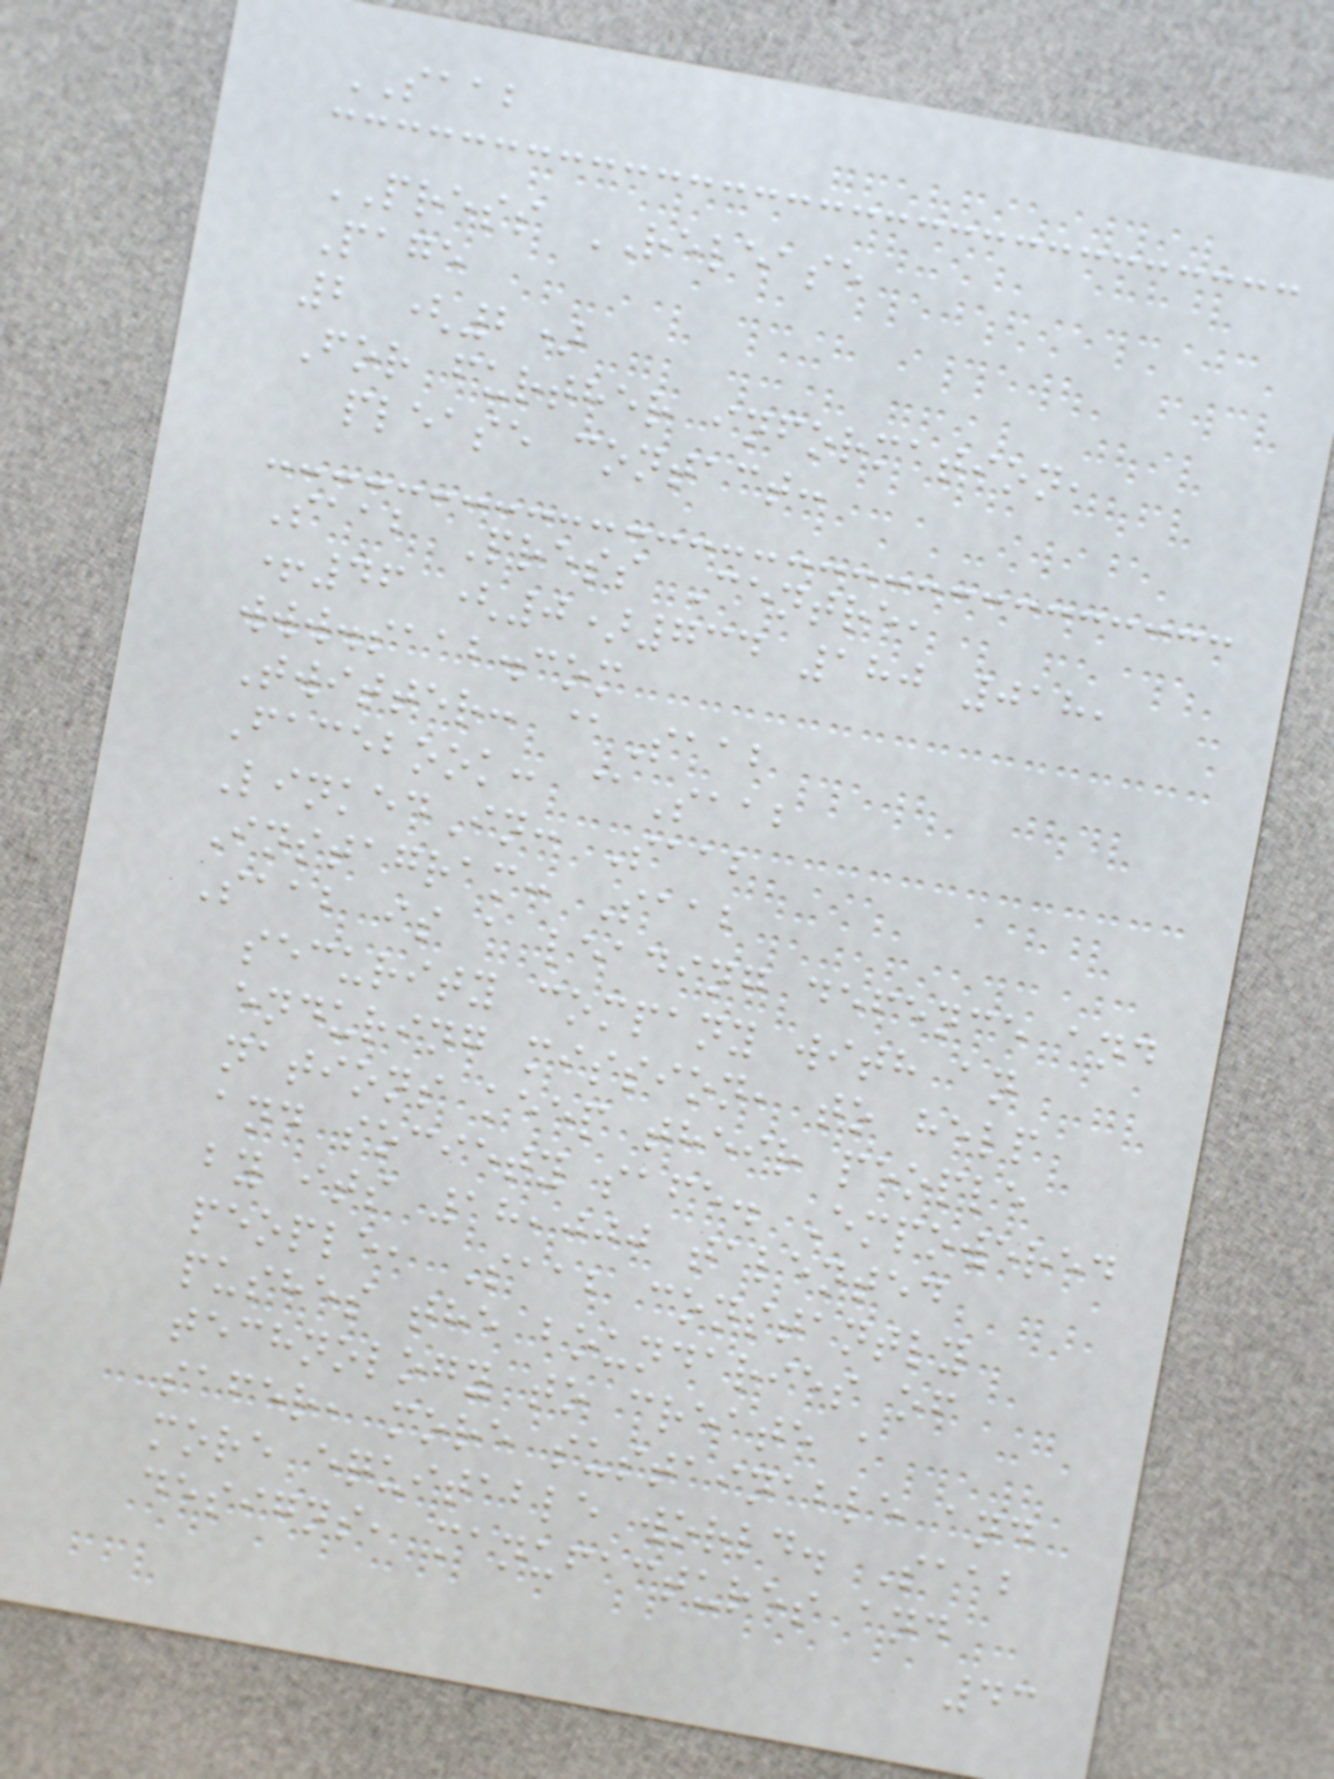SAAB
PRESS RELEASE
Page
2 (2)
For further information,
please contact:
Saab Press Centre,
+46 (0)734 180 018,
www.saab.com
Twitter: @Saab
Facebook: @Saab
LinkedIn: Saab
Instagram: Saab
Saab is a leading defence and
security company with an
enduring mission, to help
nations keep their people
and society safe. Empowered
by its 18,000 talented
people, Saab constantly
pushes the boundaries of
technology to create a
safer, more sustainable and
more equitable world. Saab
designs, manufactures and
43
